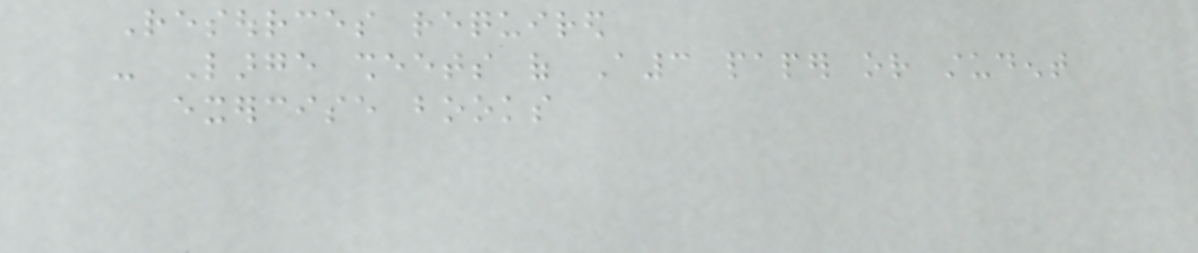Resources required
- Large sheets of A3 paper or student
exercise books
